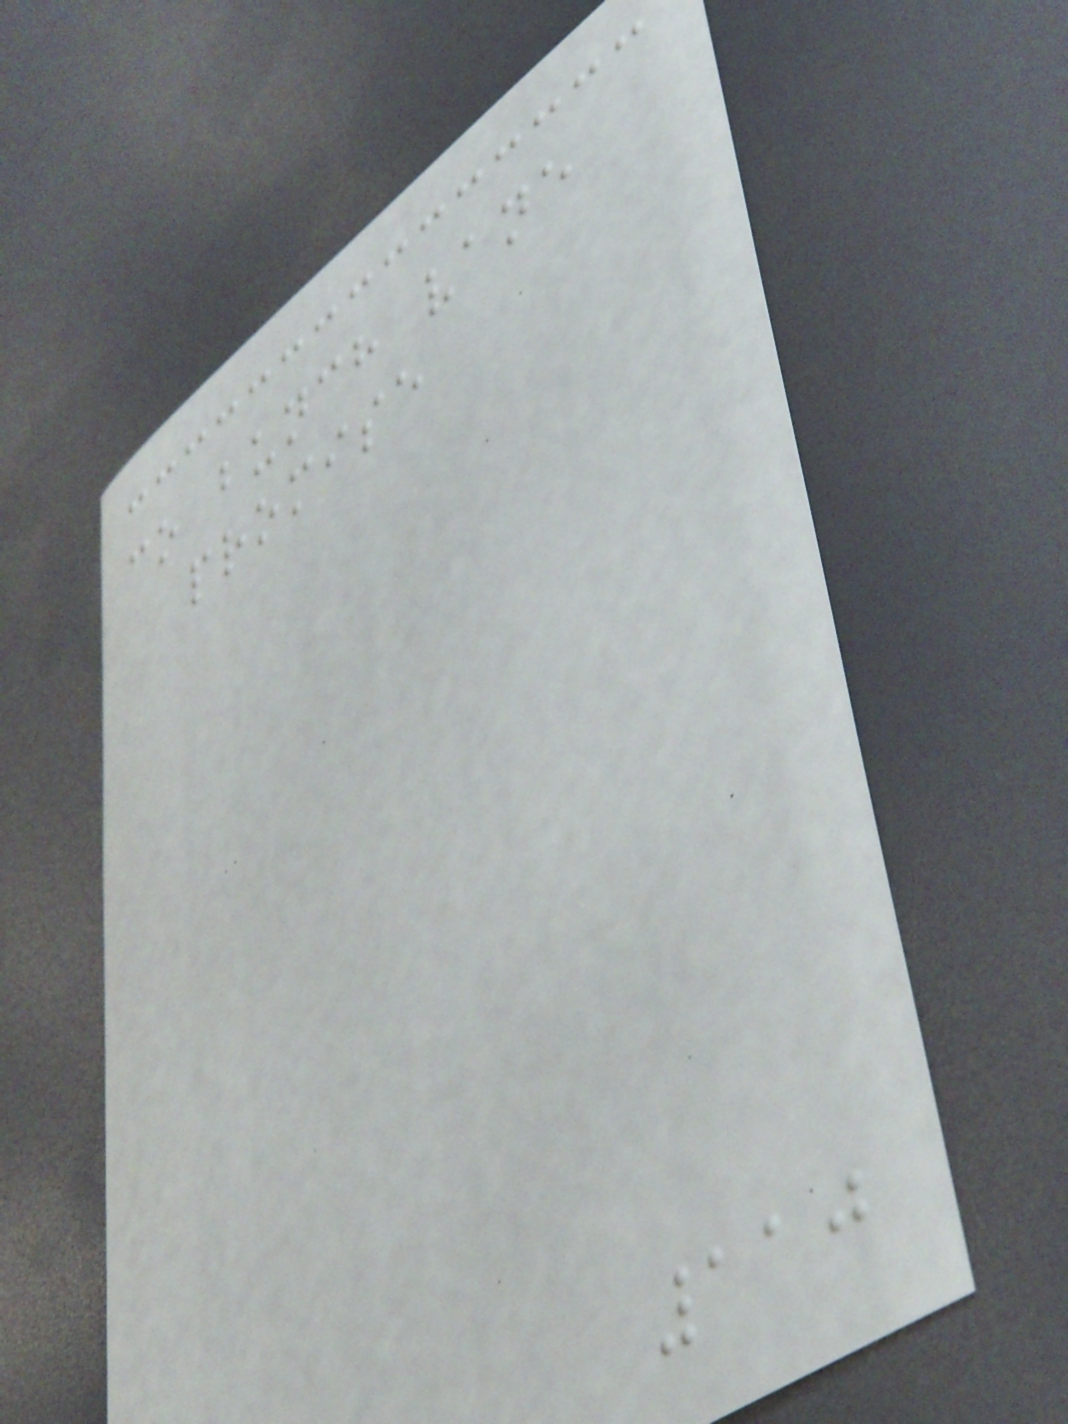co bunch vane
promise
110
